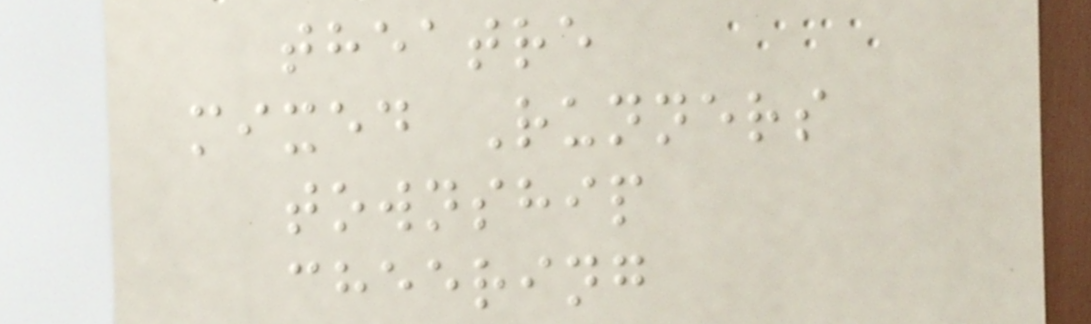theatre
mixed Runners
township
cheering
